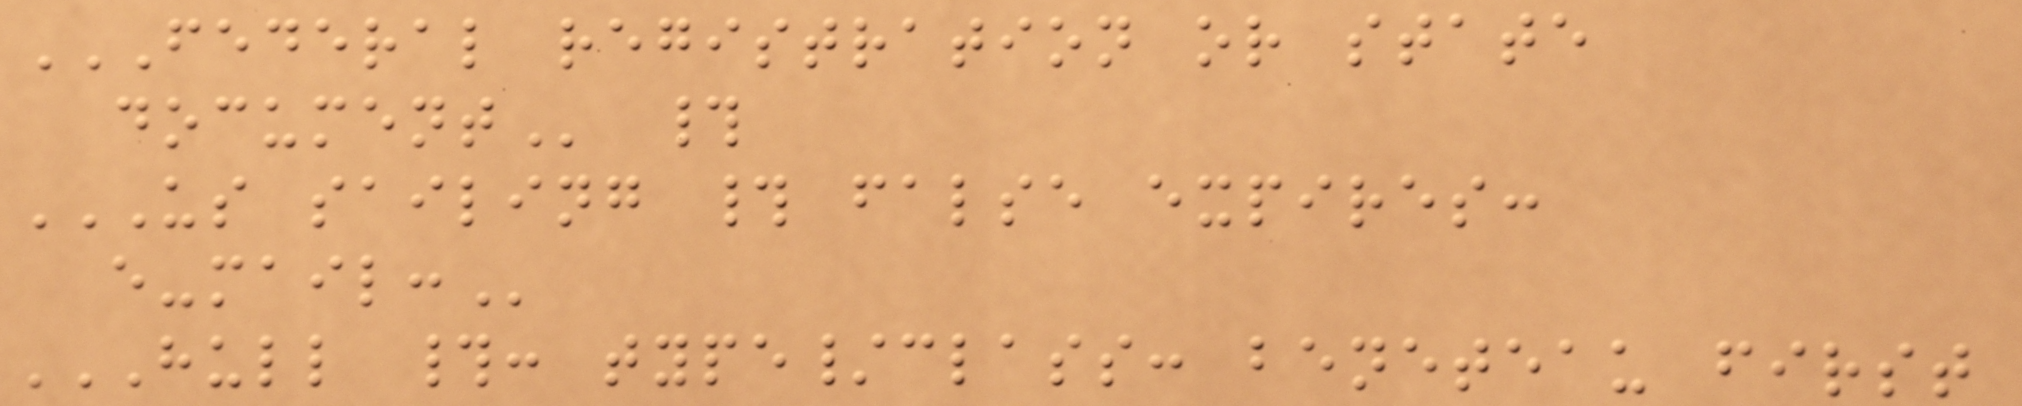FEDERAL REGISTRATION OR STATE
DOCUMENT #
US SAILING # FALSE EXPIRES:
E-MAIL:
HULL #: TYPE/CLASS: BENETEAU FIRST
